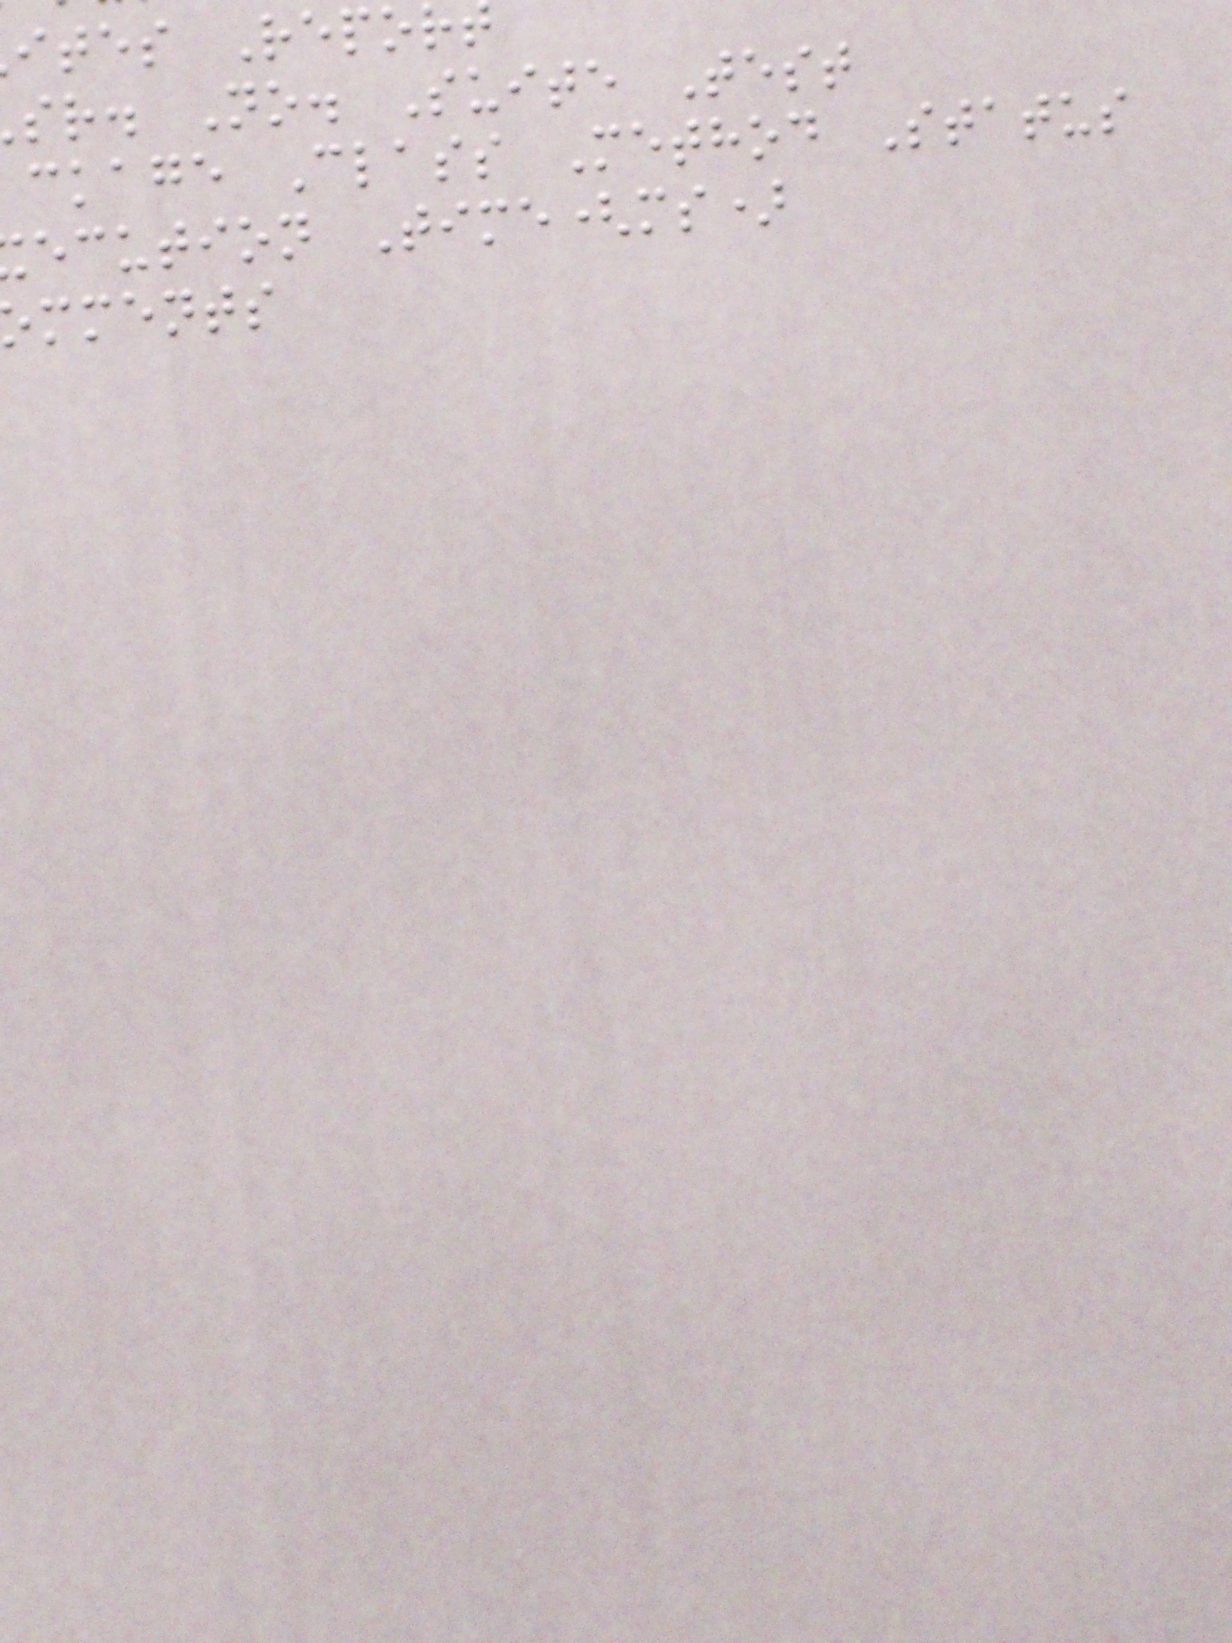ites Repor
sr. No. Suite Test
ckage Class Method Status
ecution Time(ms)
mments
